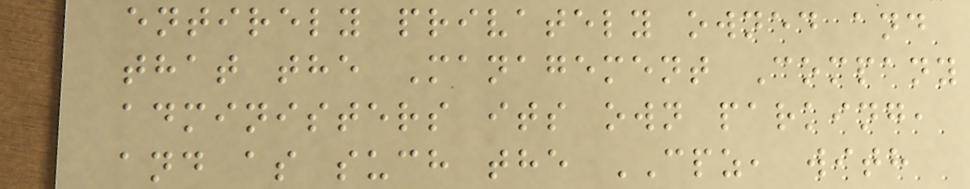entirely privately owned and
that the Management Company
administers its own parking,
and as such the CPZ, with
